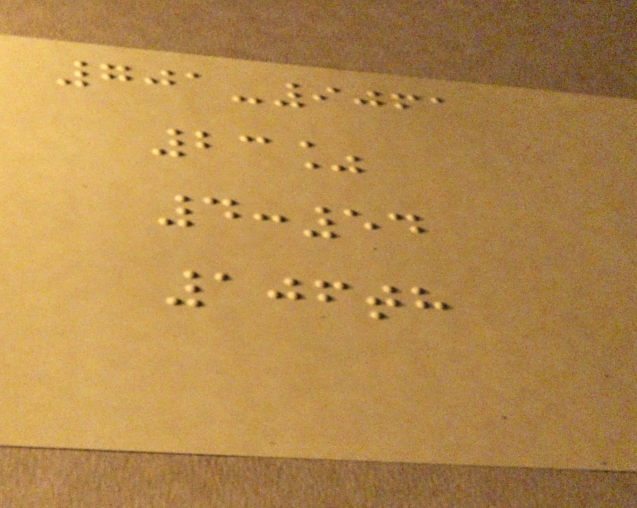701-9061
23%
4:54
106th
